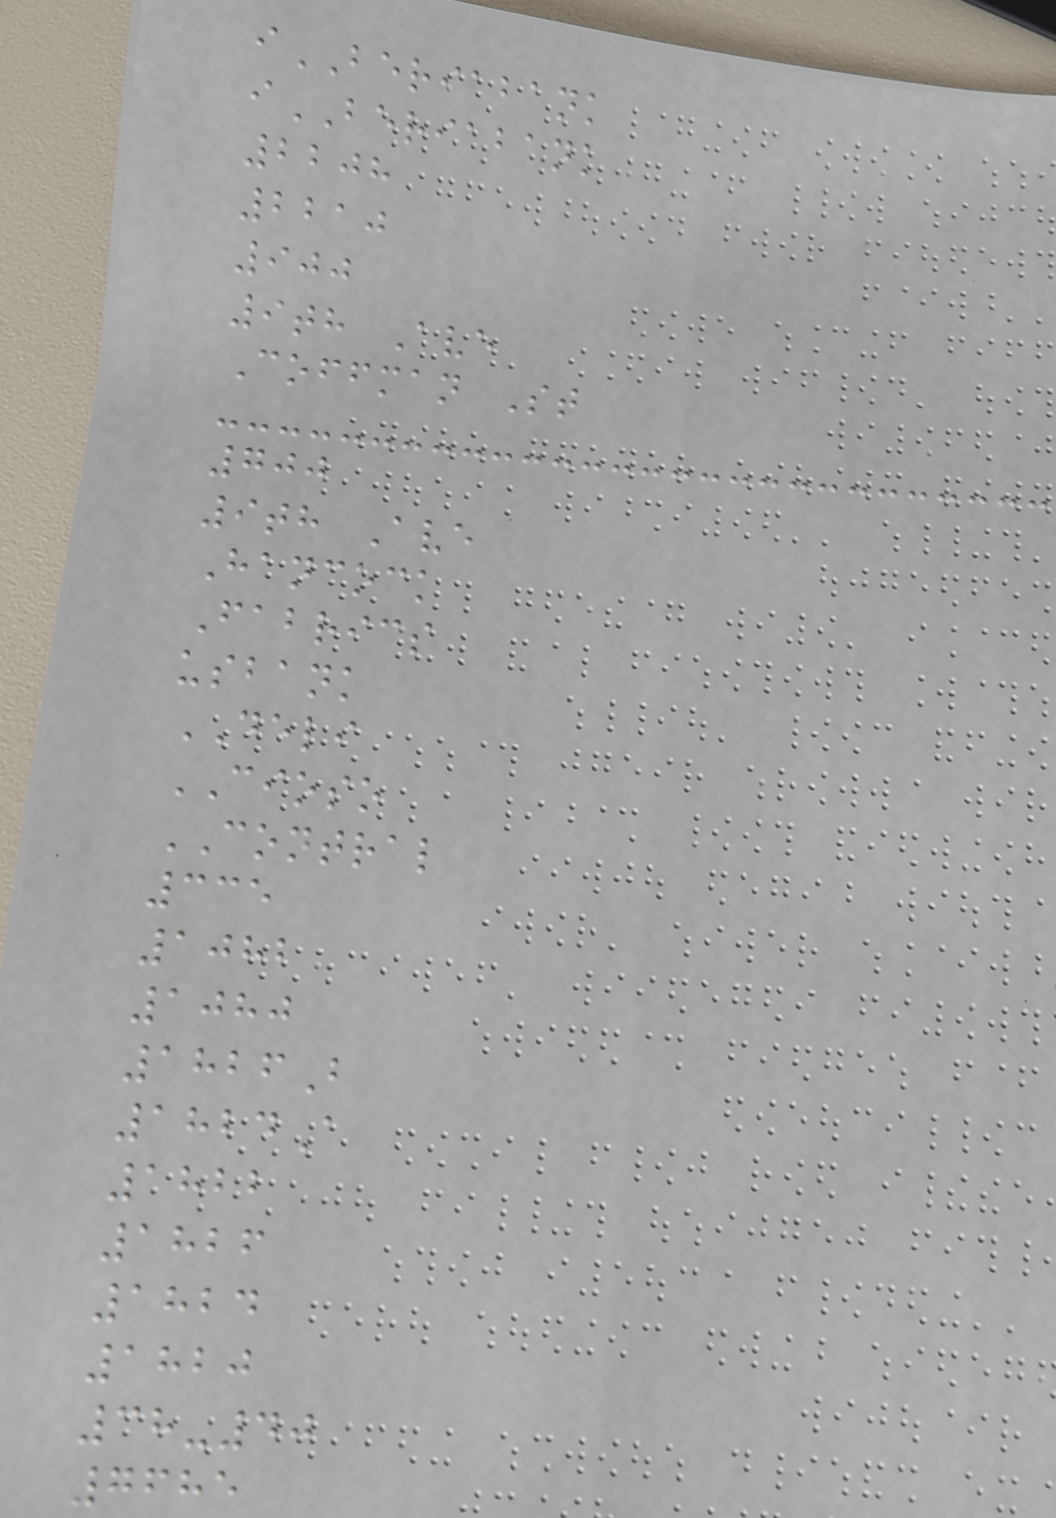iBERIABANK
iBERIABANK
2208
2210
900
9th Ave
Coffman St
700
9th Ave
Hancock
Fabrics
usbank
DELI
CIOSO
CONTRAL
335
1082
1080
1826B
1824A
1822
1826
1824
1820
38-40
7685
